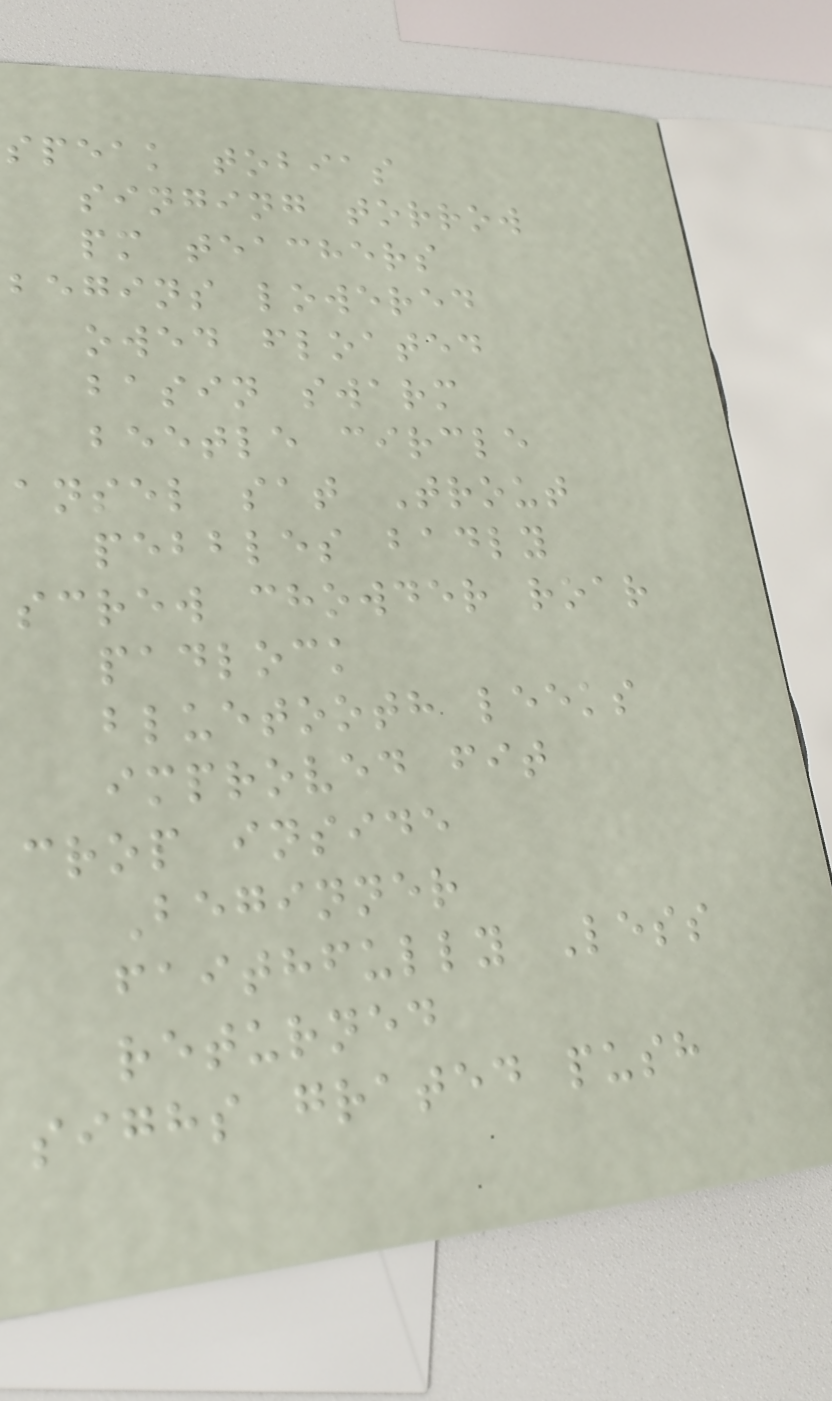speak tobias
singing torrow
pm teachers
begins lowered
owed floated
basin swarm
beetle circle
ansel sat Trout
pebbles badly
screw chowder roar
padlock
bluetooth leeks
improved fit
crop inside
Beginner
faithfully Less
returned
sighs grated push
